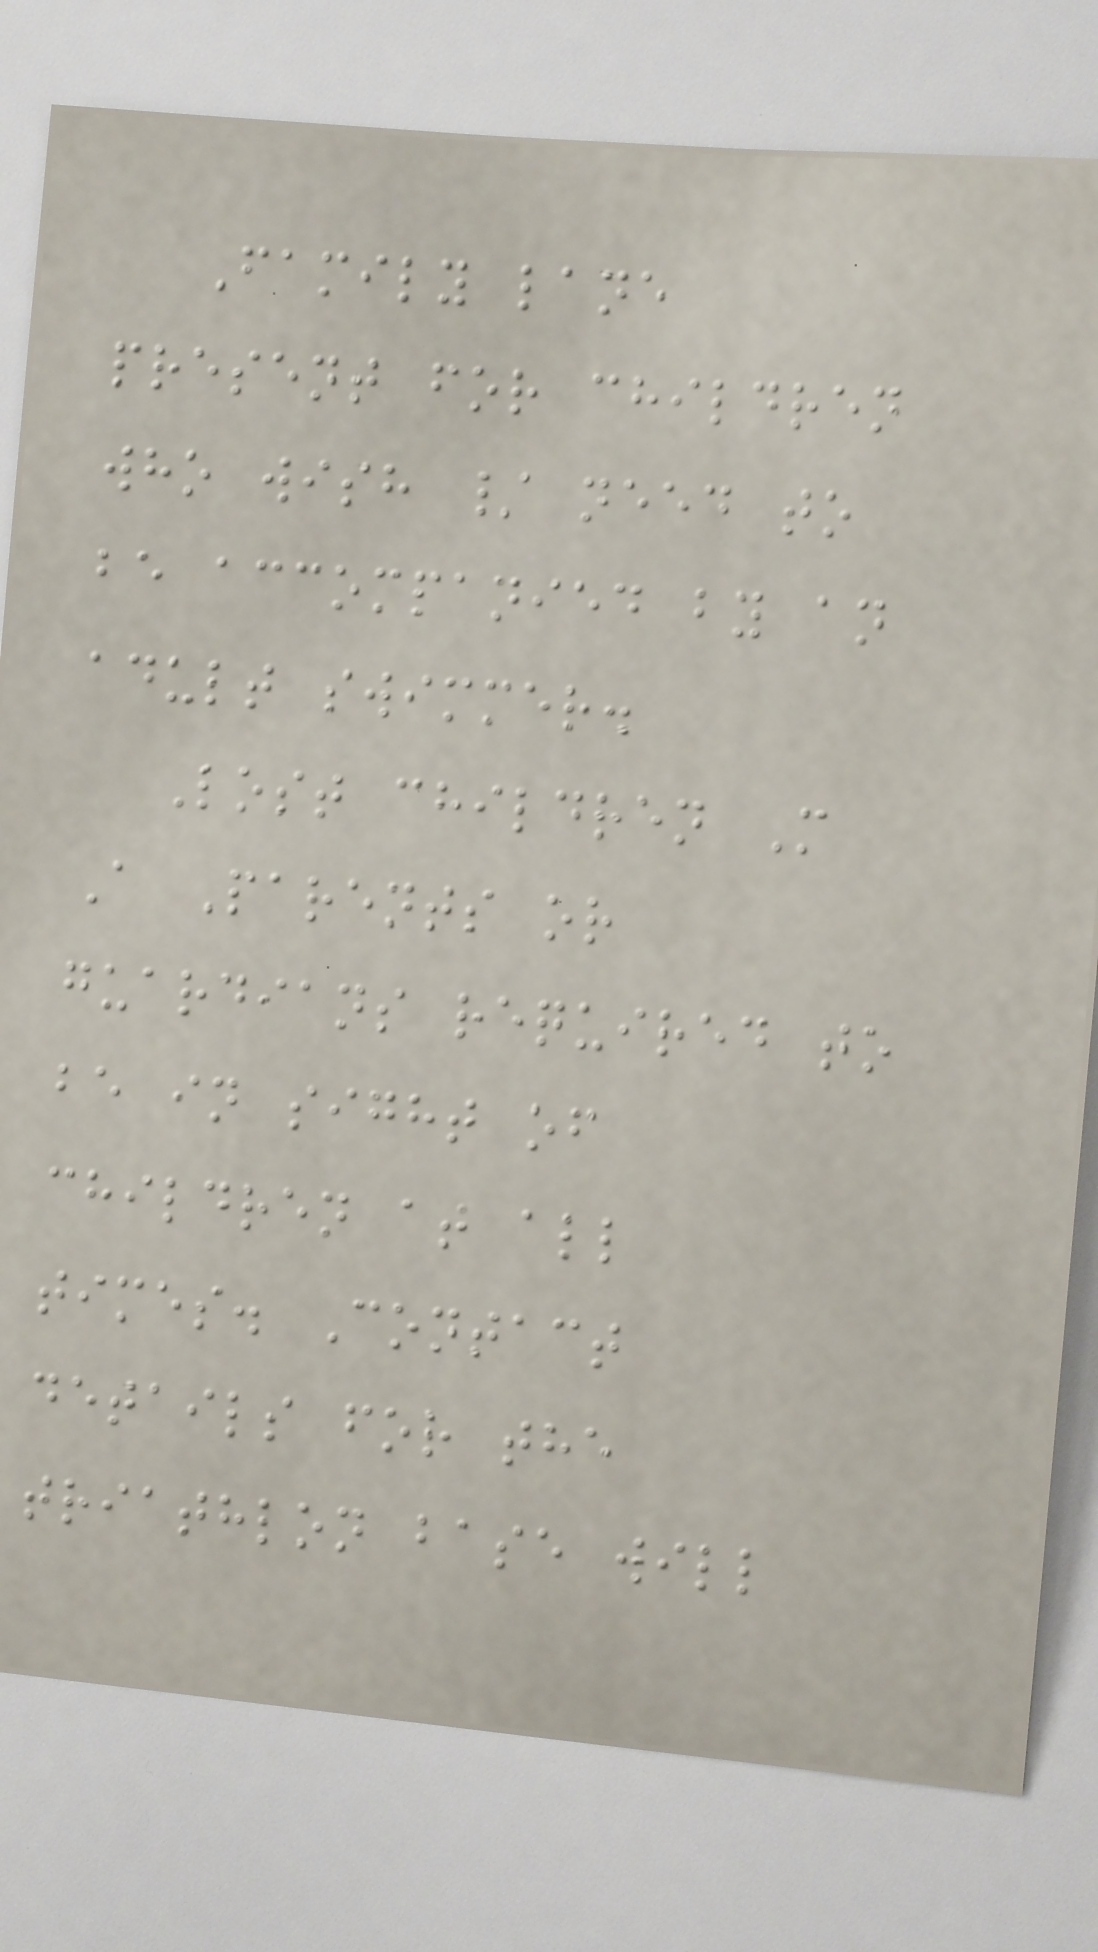Family lane
present for children
who wish / need to
be accompanied by an
adult swimmer.
Lost children M
A Parents or
guardians required to
be in sight of
children at all
times. Contact
details for the
triathlon base will
